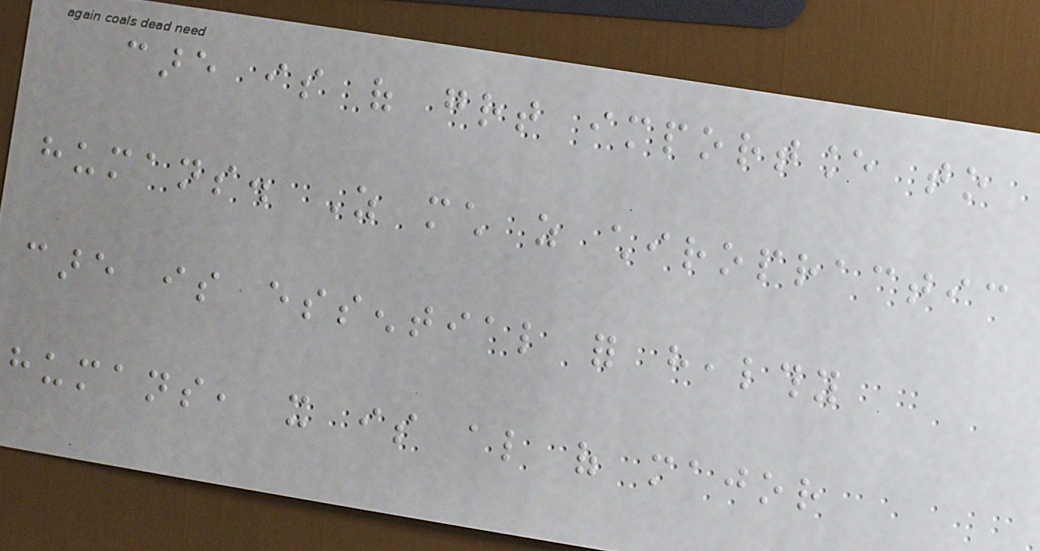care is of great importance to
humans. As much as chiropractic
care is essential for healthy
humans, it is also of major
